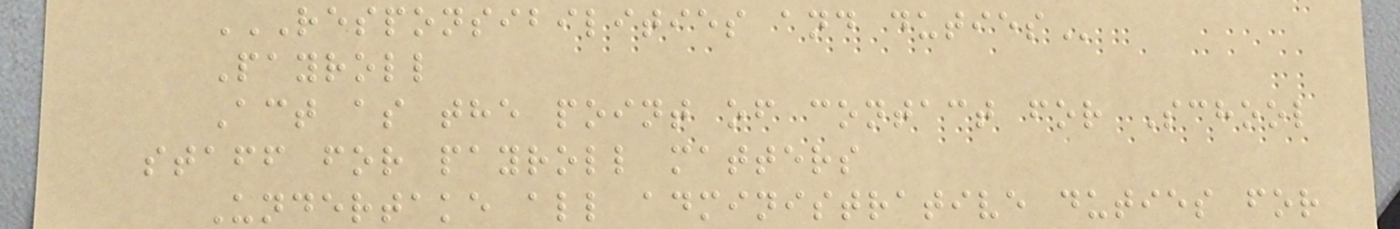RESPONSIBILITIES AND DUTIES
Payroll
Act as the point of contact for School
staff for payroll matters
Undertake all administrative duties for
